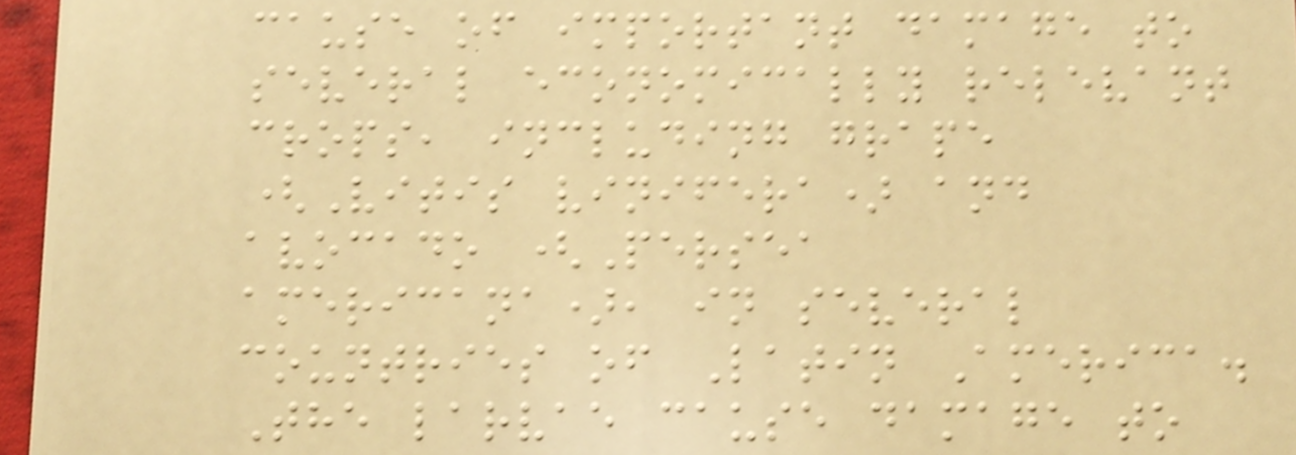cause of important damage to
several economically relevant
crops, including grape
(Vitis vinifera) and
avocado (Persea
americana), in several
countries of Latin America.
The larvae cause damage to
